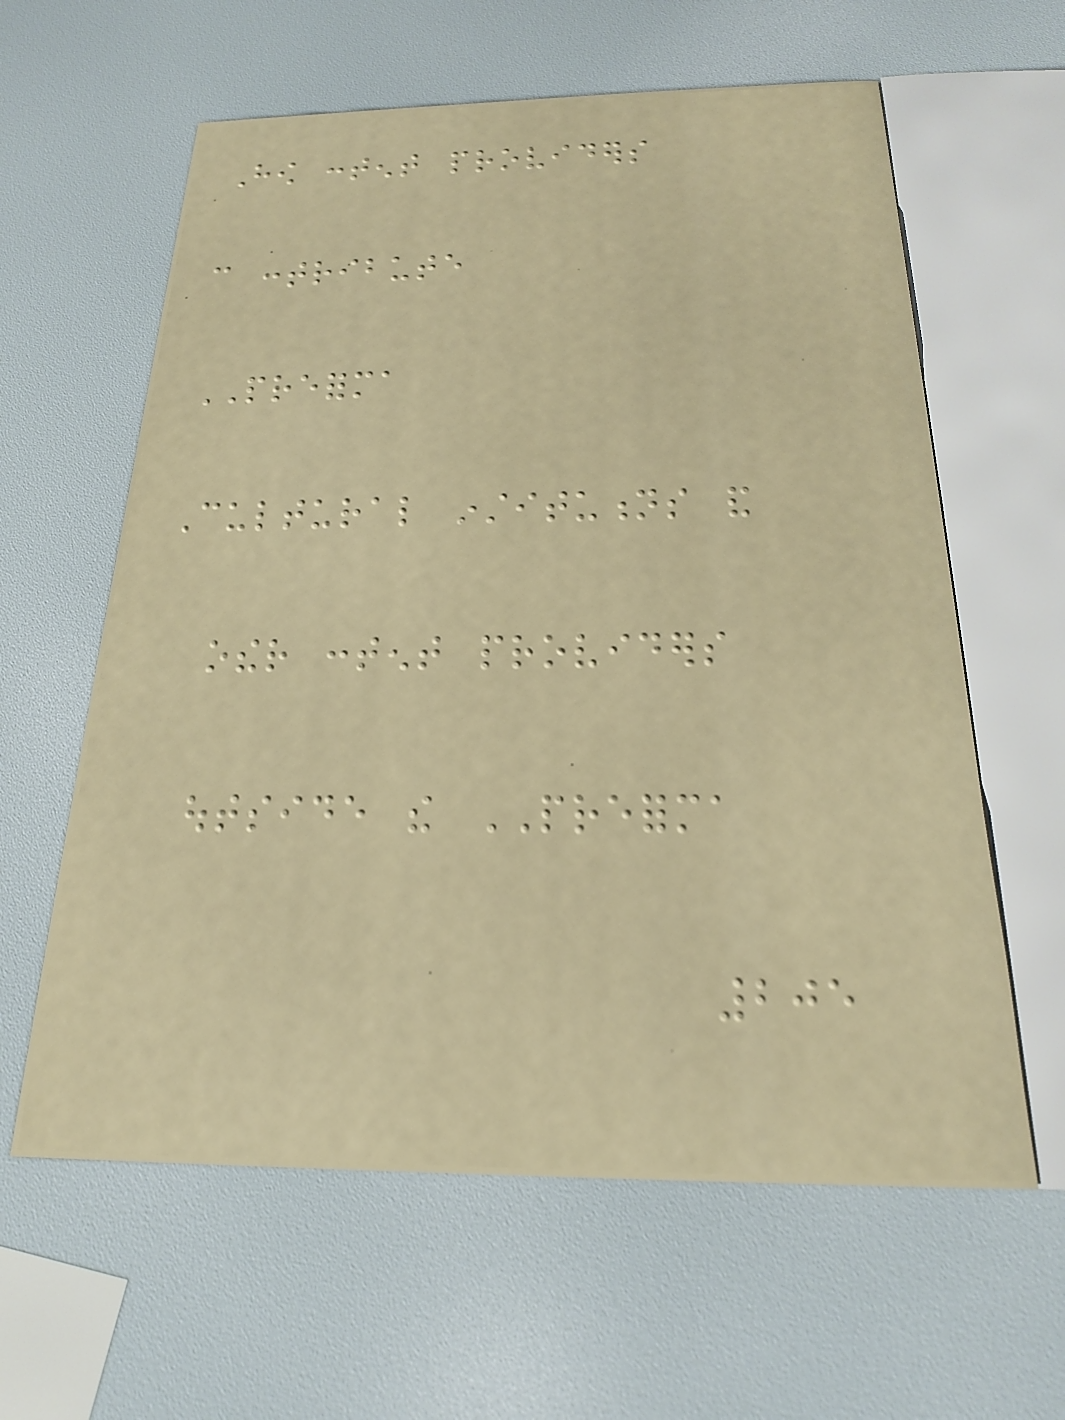How content providers
can contribute
PREFORMA
Cultural institutions and
other content providers
outside the PREFORMA
205
